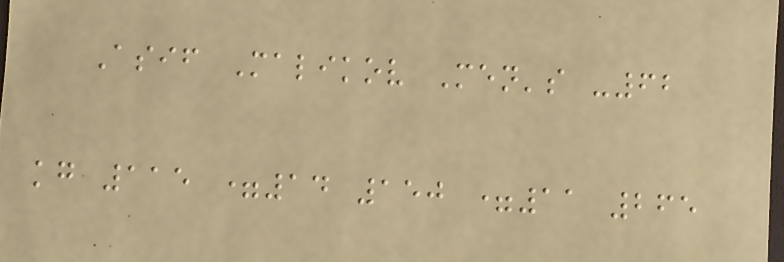Asif Malikov Men's -62
kg 115 =14 150 =11 265
